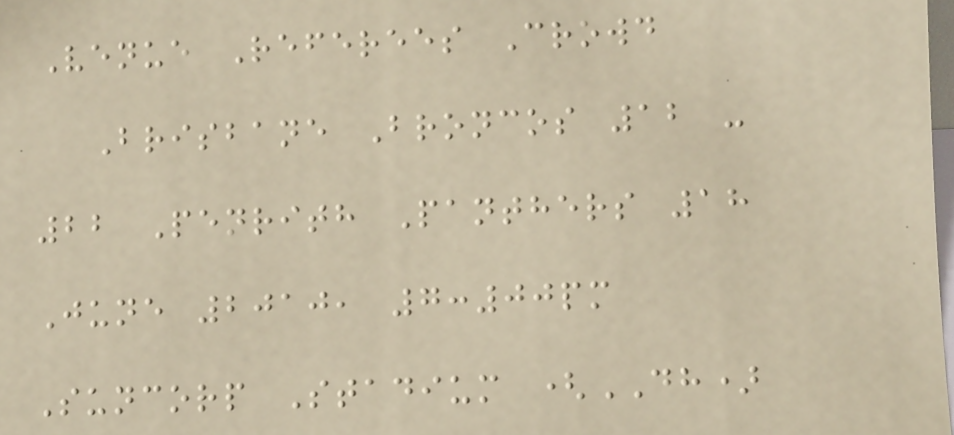Venue Referees Crowd
Brisbane Broncos 12 -
22 Penrith Panthers 18
June 2010, 7:00pm
Suncorp Stadium (DH)
